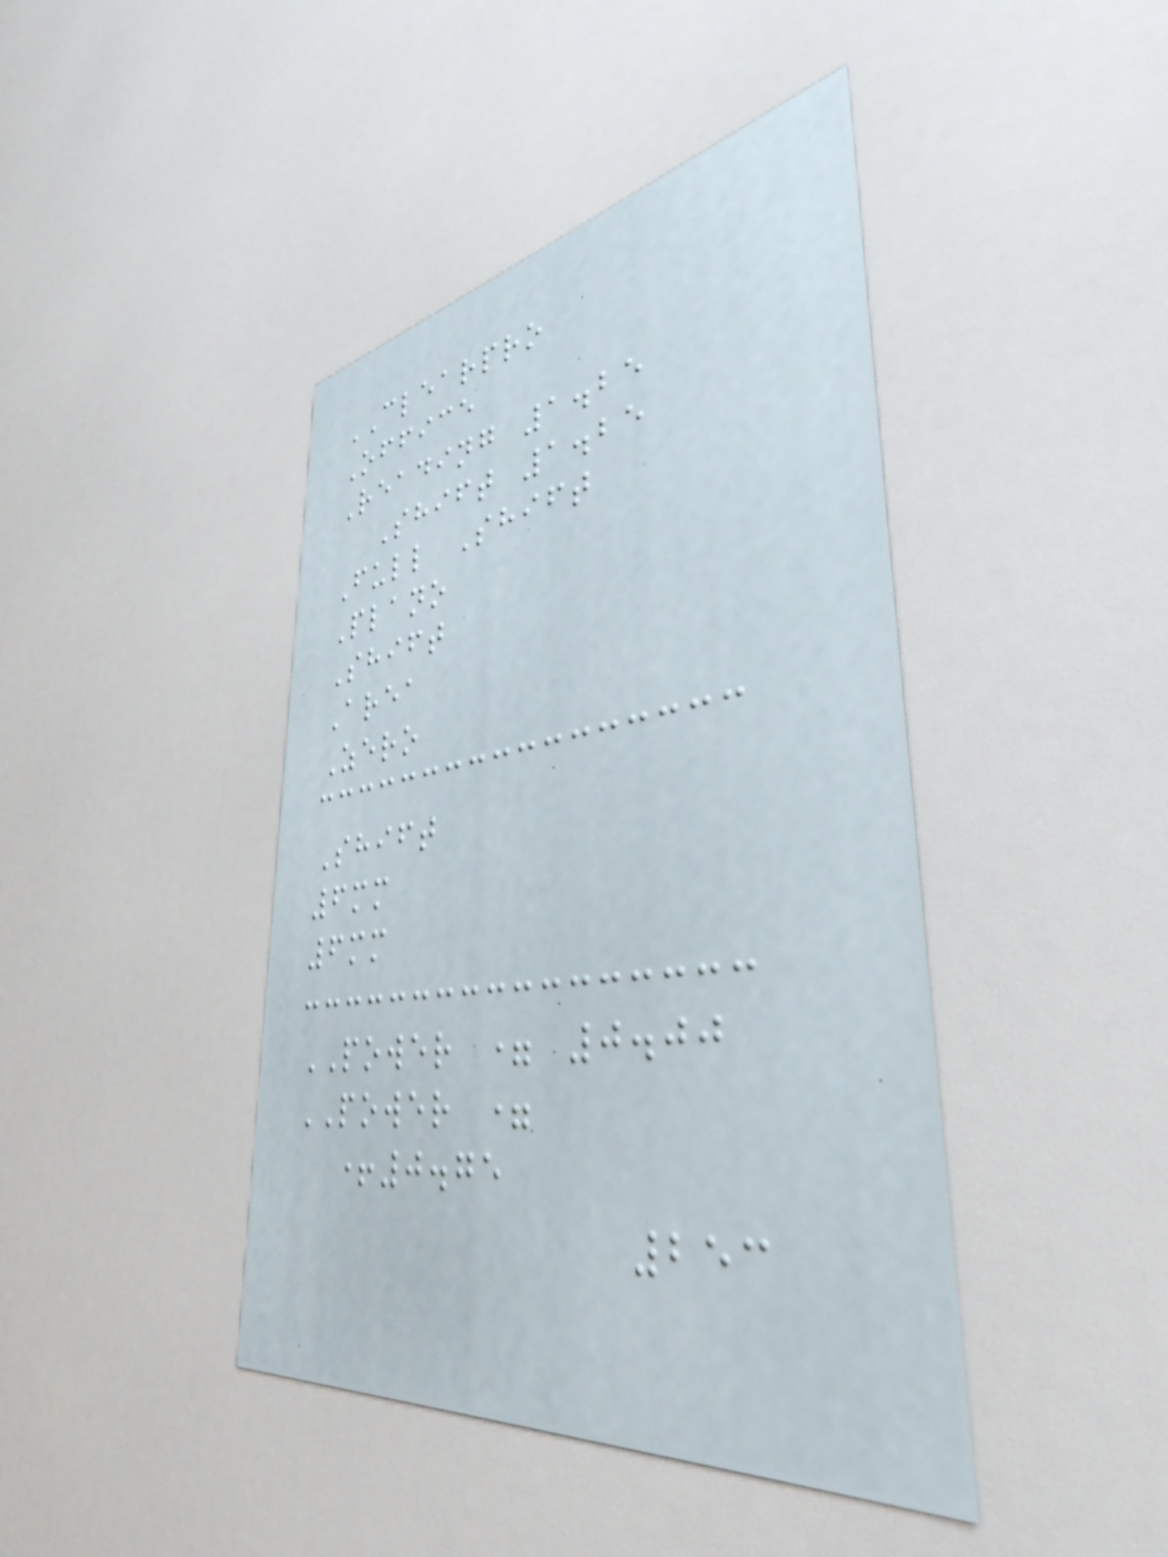CLEARPRO
Office
Reading 1.25
Shift 1.25
Full Shift
Plano
Shift
Area
Zero
Shift
6mm
6mm
POWER = 0.00
POWER =
+0.75
253
